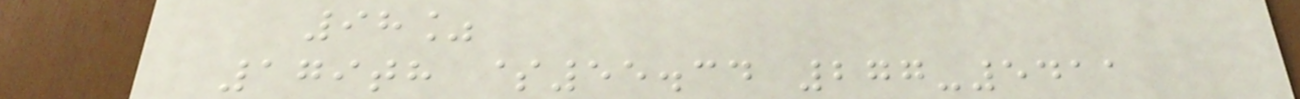98%
179th $55.34 277-5411
